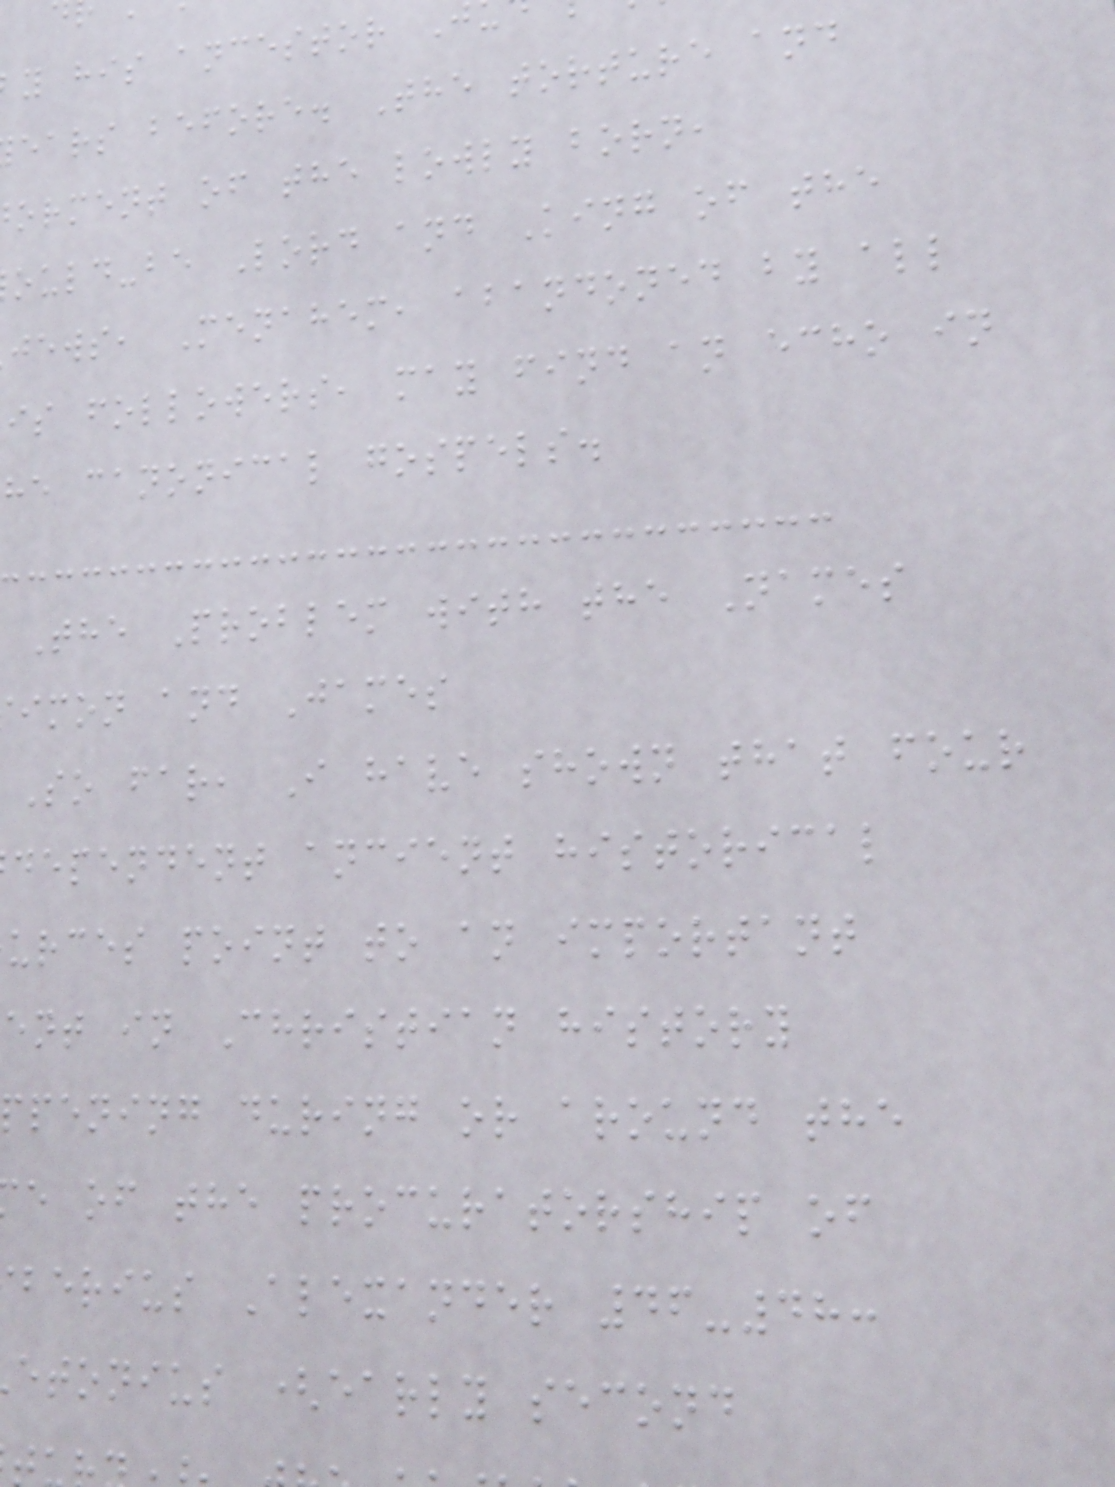y his ancestor J
ears before. The torture and
orment of the lowly born,
ould-be Lord and King of the
jews, Menahem, abandoned by all
is followers, may find an echo in
he canonical gospels.
The Problem with the Names
imon and James
So far, I have shown that four
dependent ancient historical
urces point to an important
ent in Christian history
ppening during or around the
e of the procuratorship of
berius Alexander 46-48:
etonius (early second
